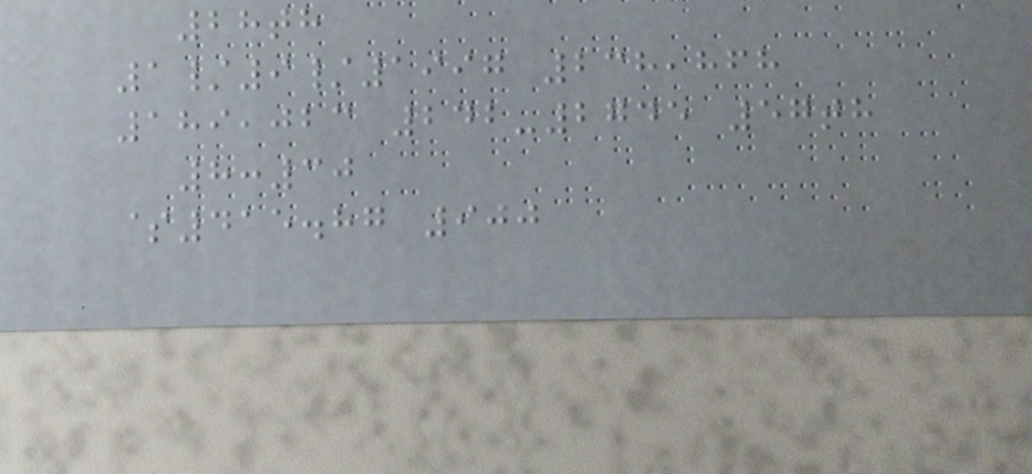28th
1/9/1997 238,868
189,023 242-2745 57th
8:30
$415.87 900
